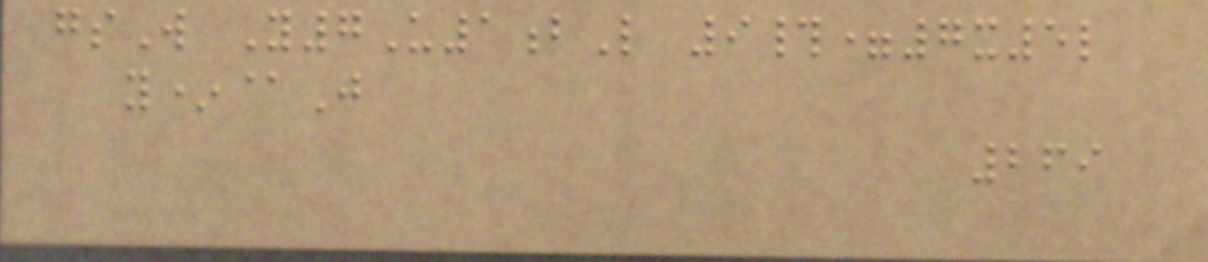gsW Y7U1bL 9#=7x5l
y*@J
269
